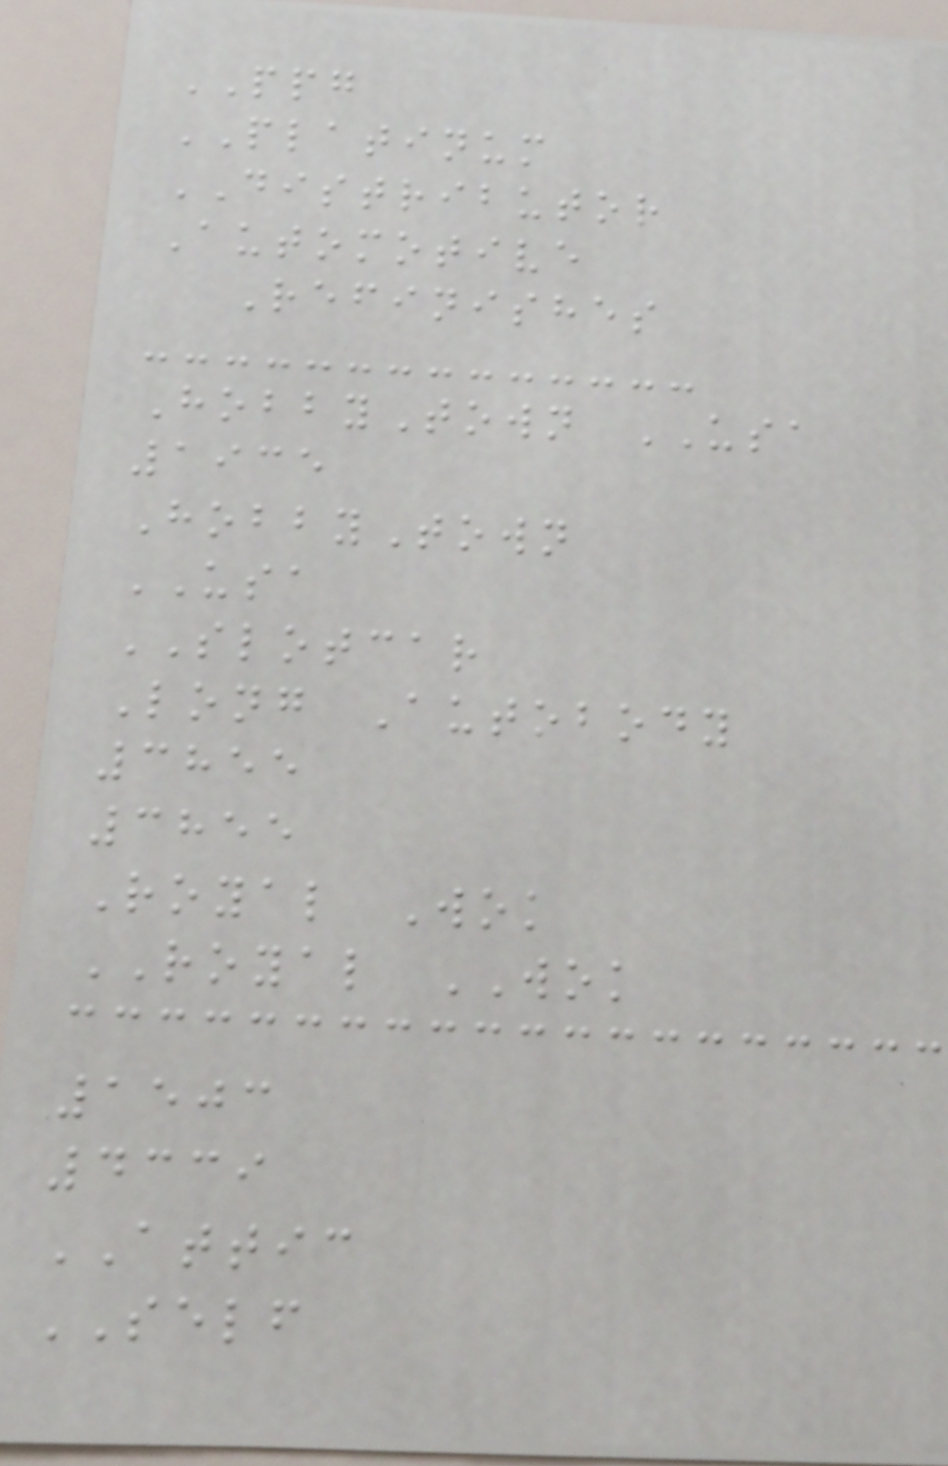PPG
PLATINUM
DISTRIBUTOR
Automotive
Refinishes
HobbyTown USA
1935
HobbyTown
USA
SLOTCAR
Long Autobody
3855
3855
Royal Wok
ROYAL WOK
1503
4339
ATTIC
SELF
